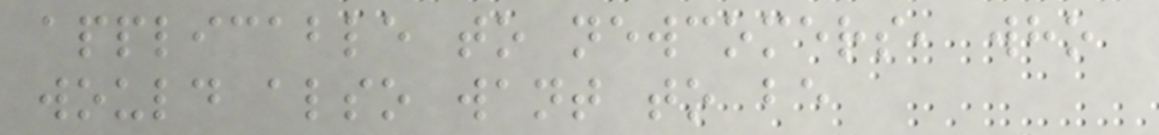applicable to newcomers, who
would also want to be
